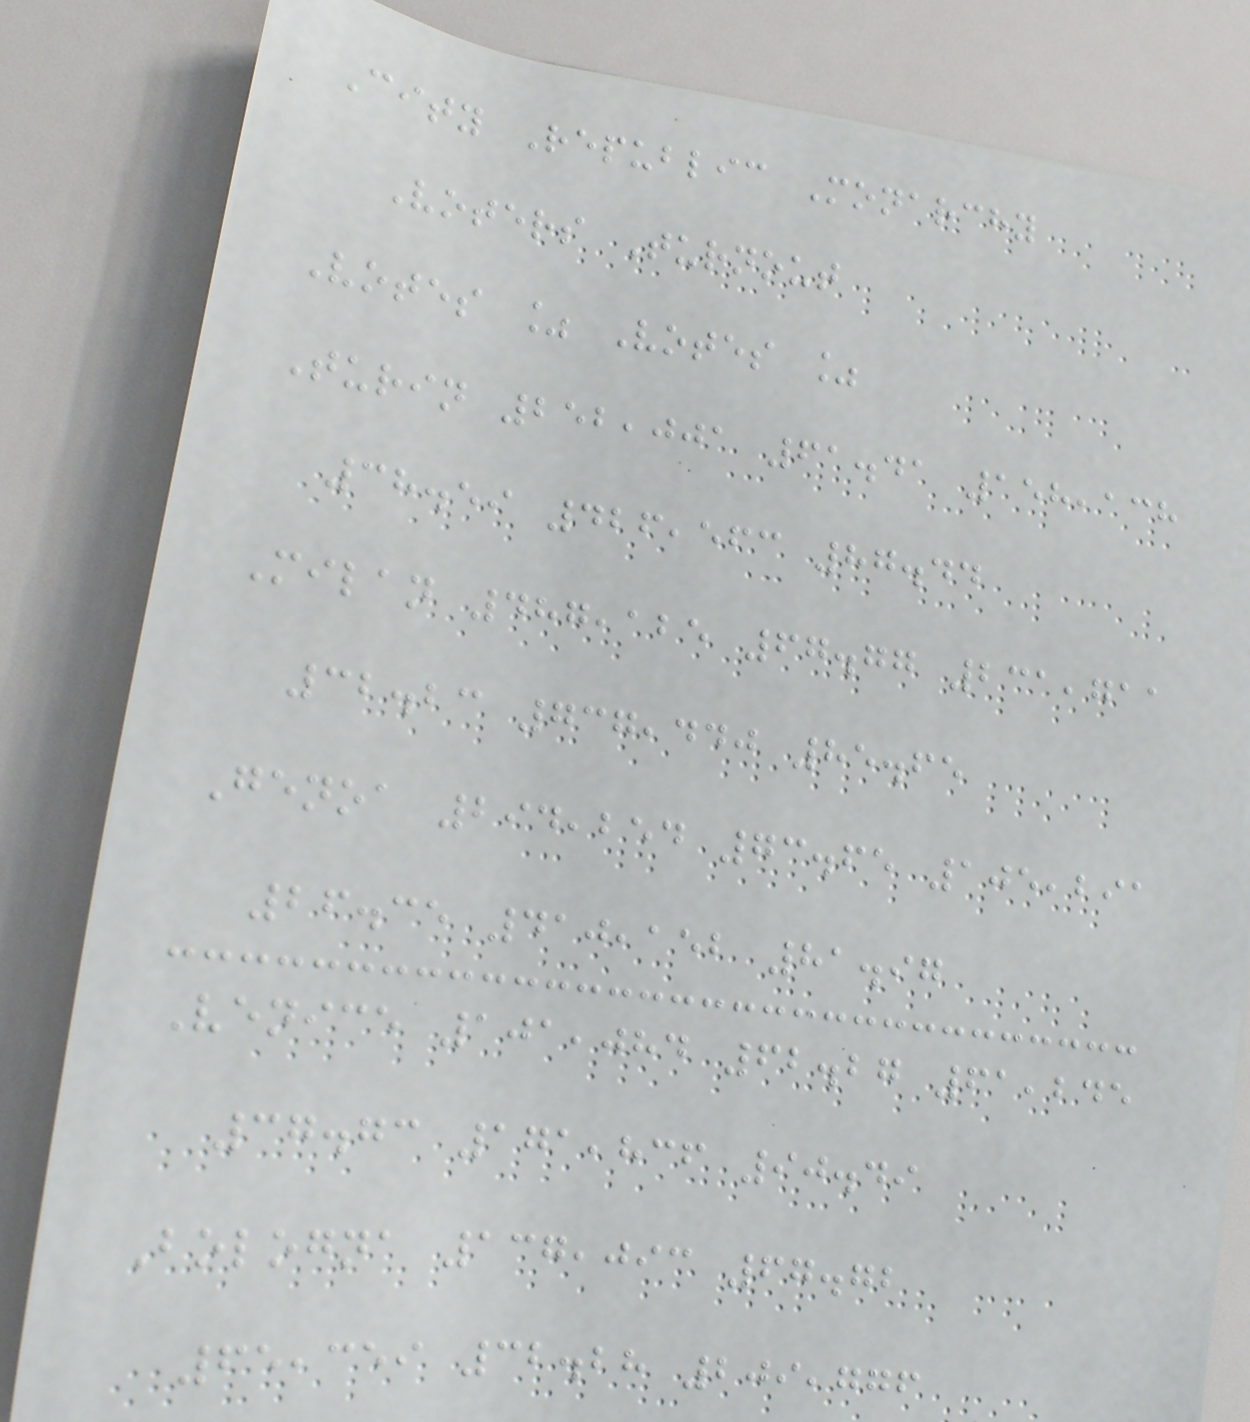City Republic Monarchy
Voters Turnout
Votes % Votes %
Turin 252,001 61.41 158,138
38.59 426,563 87.44
Milan 487,125 67.77 231,711
32.23 737,440 85.65
Genoa 294,254 73.65 105,291
26.35 410,152 81.97
Venice 101,084 62.27 61,245
37.73 171,836 90.49
Bologna 137,093 67.72
65,359 32.28 209,776
